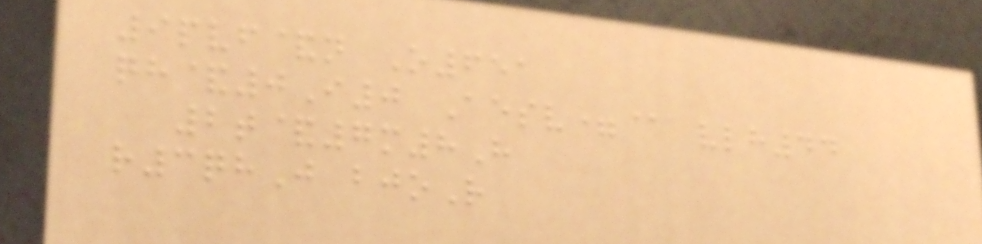9pvf&n O651
qh&0I0 Aesv=@ vlh44
2t&7m8H
r3qhJ bjoR
